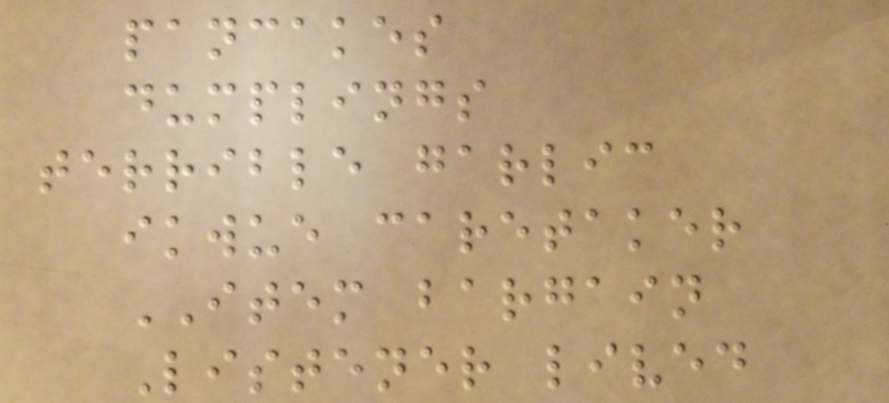pancakes
dumplings
terrible garlic
ikwue caretaker
ITEM bargain
Listener lived
